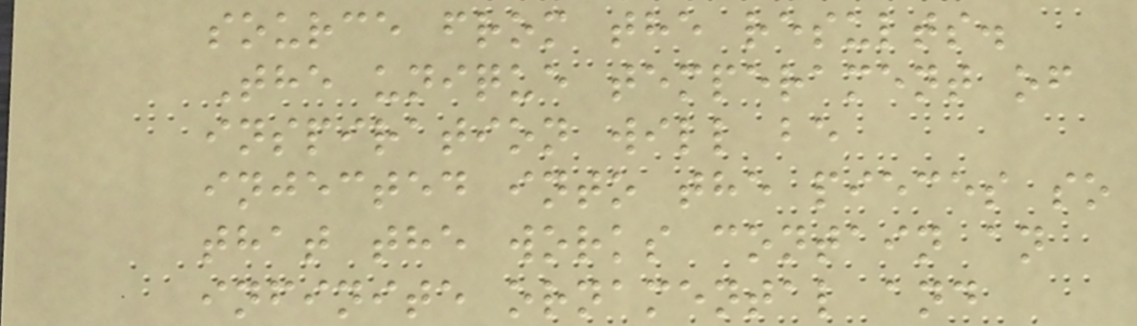source from the results.
The unique temperament of
inspiration will be
injected into the pieces so
that the works contain an
infinite ornamental and
